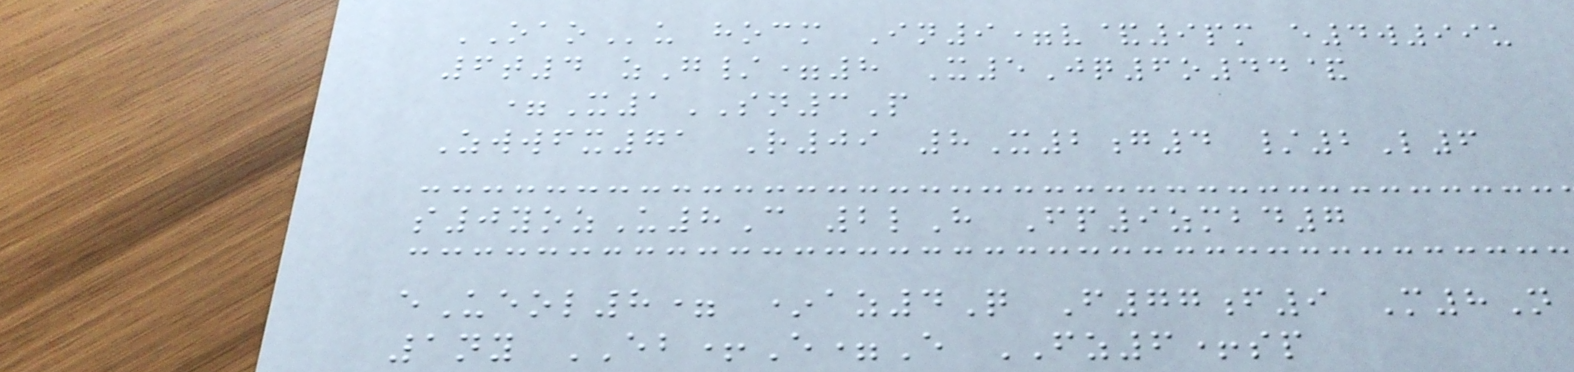OAOu hocm In9=v&9pm e4w99u
6t4 zG/=8 X5Jq6o44&
=X1SN3P
Zwwfx71 R09 8X2g4 /2L6
s0yozU8C 2lH Fp9zmbd7
eUeol8= *az4Q F77f9 M8N
1ny EB+E=E FZ6+sp
